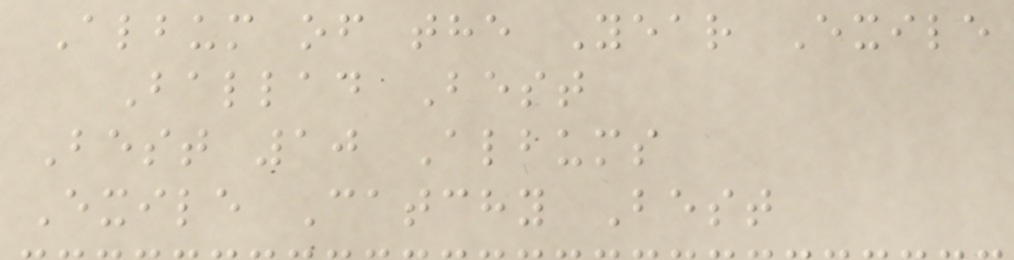Album of the Year Exile
Ballad Best
Best 10 Albums
Exile Catchy Best
